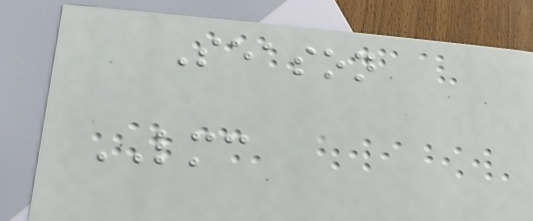Season
LMC
